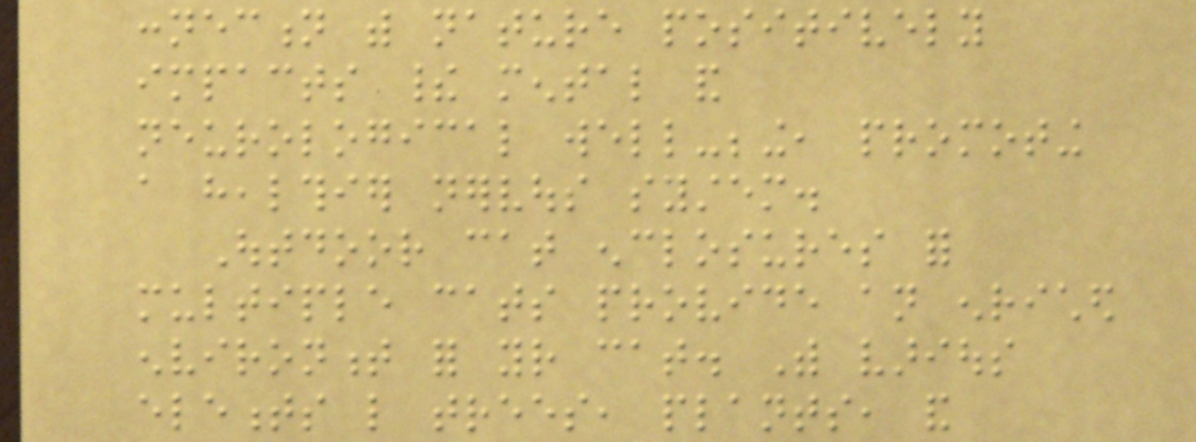connection with nature positively
impacts their mental and
neurological well-being, promoting
a healthier nervous system.
Outdoor cat enclosures for
multiple cats provide an enriched
environment for your cat. With various
elements like trees, plants, and
